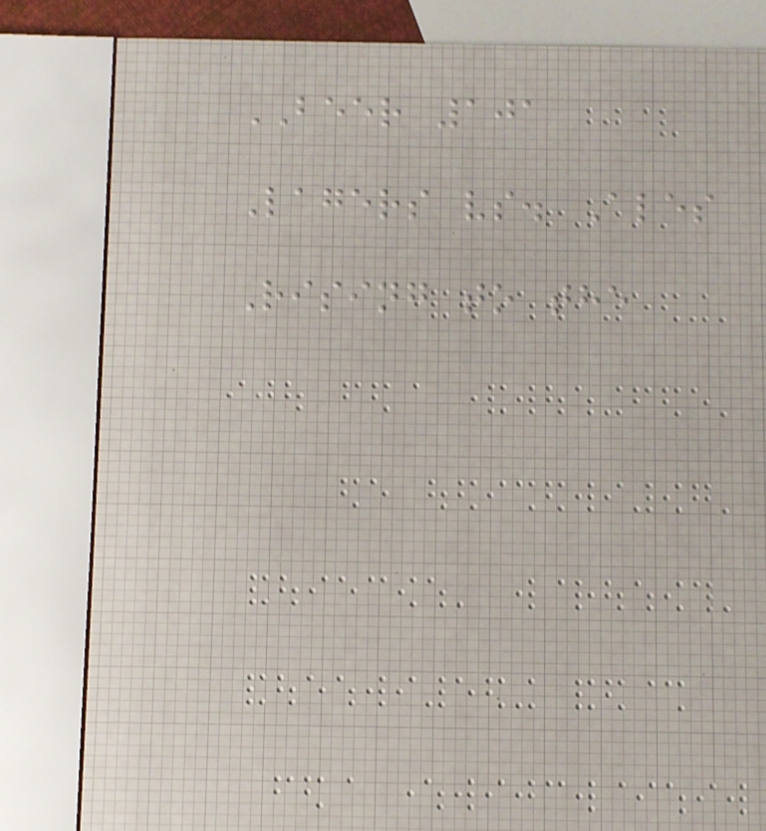BEER 101
Lagers vs. Ales
Rising to the
